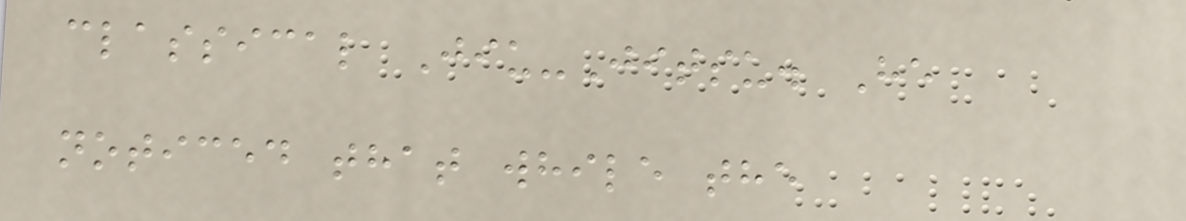classical Jiu-Jitsu. He
noticed that while the
